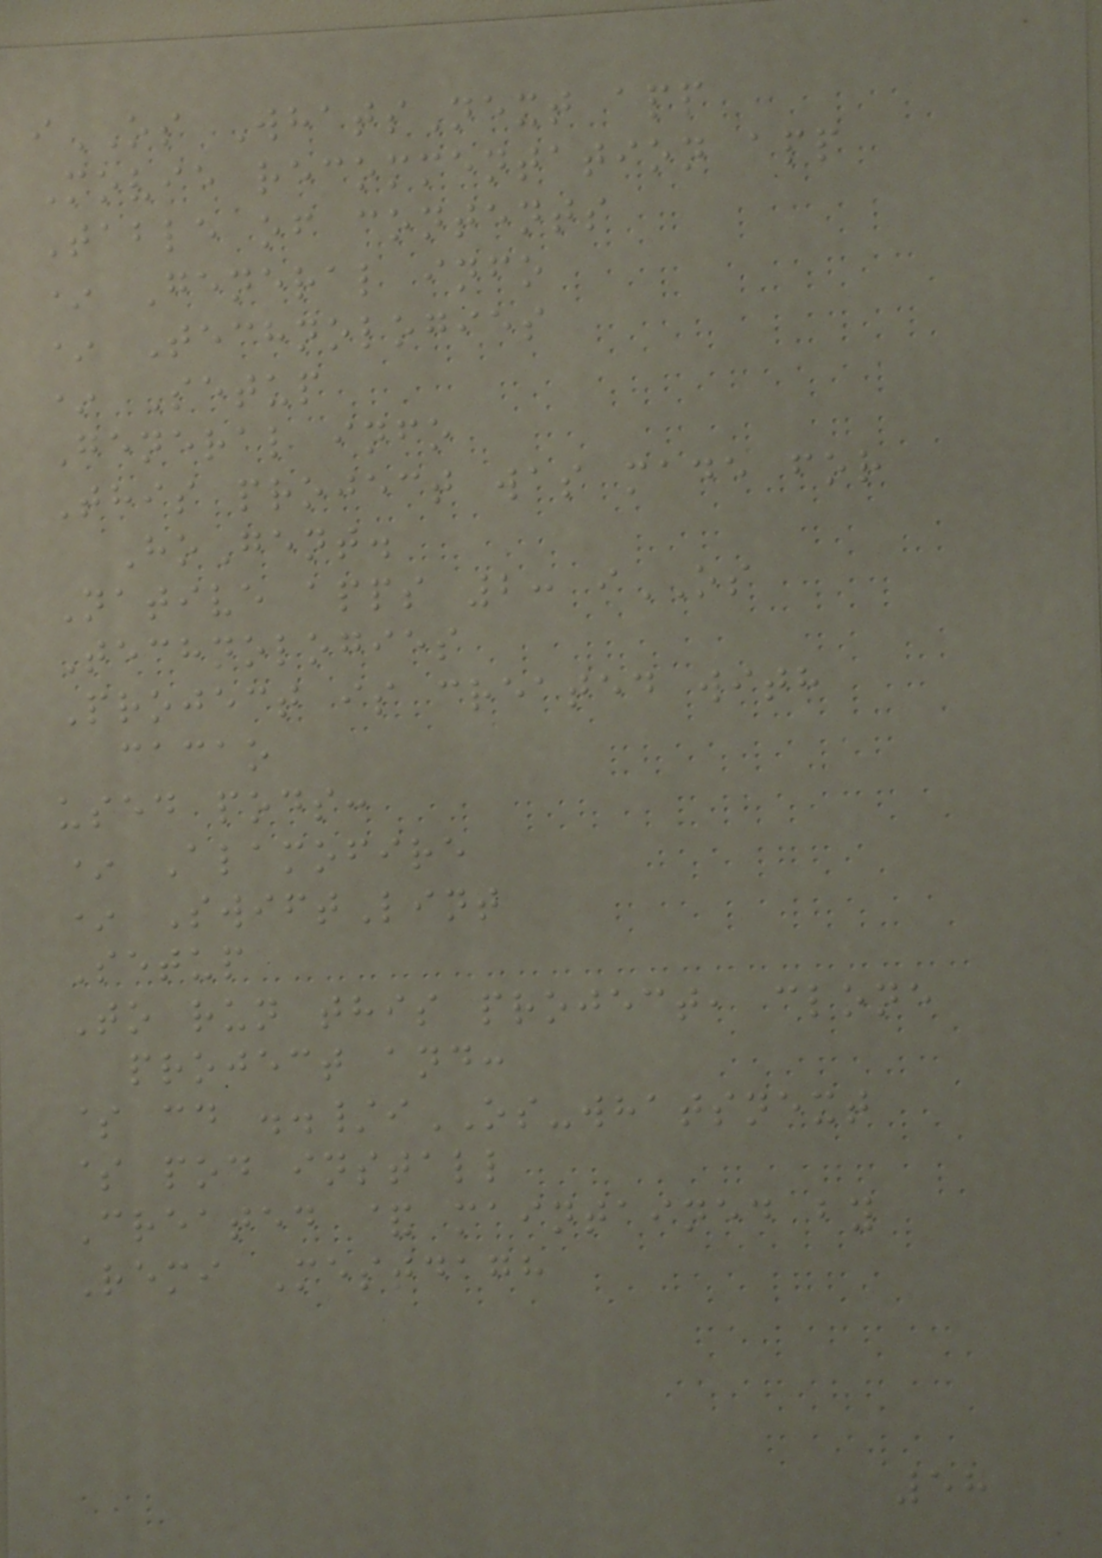iOS WhatsNext app
Movie recommentation app
Table of contents
* General info
* Technologies
* Setup
General info
This project was made for
HoGent.
Native apps 2: iOS
Technologies
Project is created with
cacao
used pods:
* Alamofire
* SwiftLint
Setup
To run this project, clone
project and:
$ cd ../iOS-whatsnext
$ pod install
Created & maintained by
Remi Mestdagh
58
